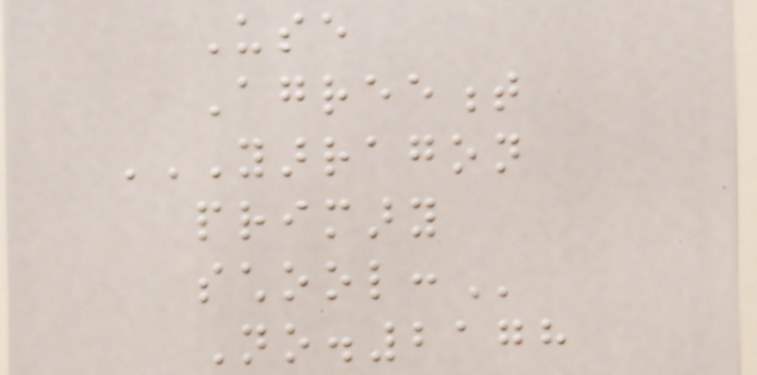Use
Agreement
YARRAGON
PRIMARY
SCHOOL:
No.2178
